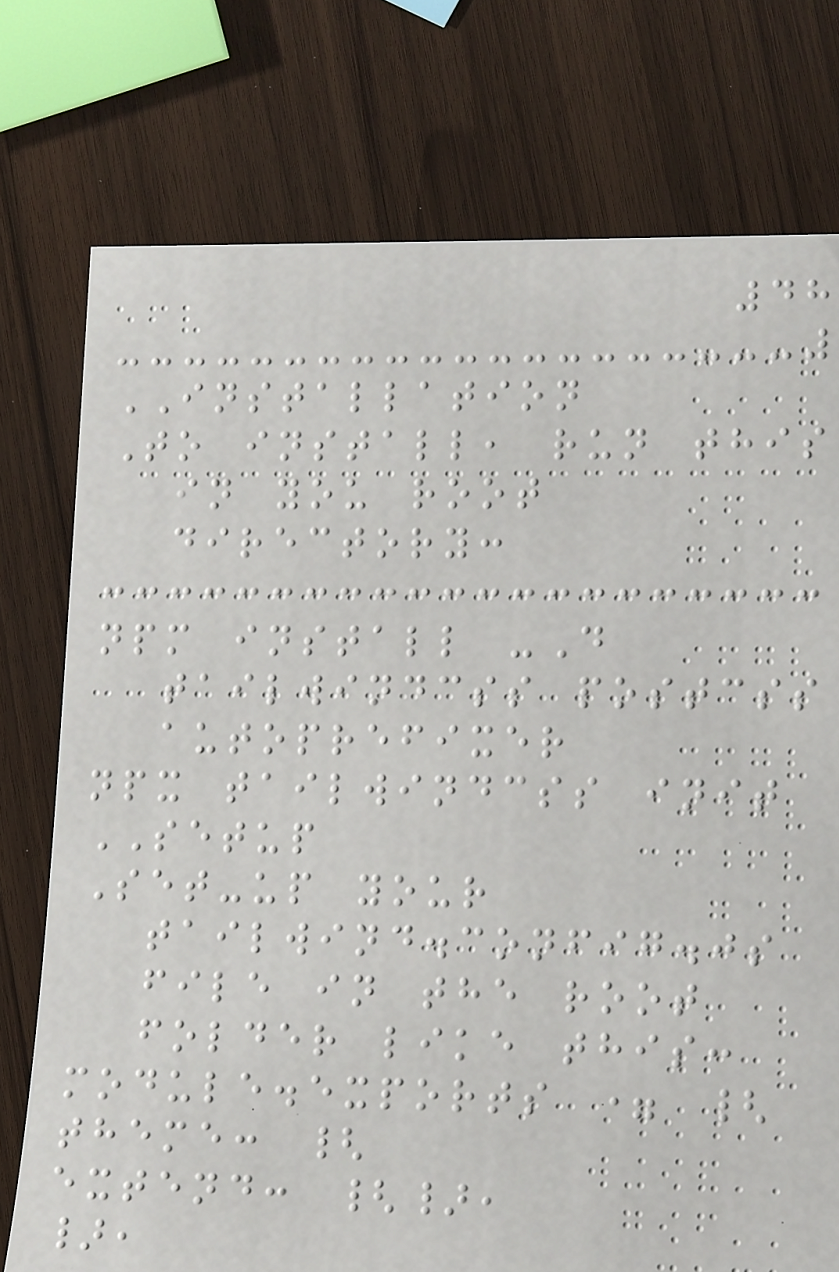48
INSTALLATION
To install, run this
in you root
directory:
npm install -D
tailwindcss postcss
autoprefixer
npx tailwindcss init
SETUP
Set-up your
tailwind.config.js
file in the root
folder like this:
module.exports = {
theme: {
extend: {},
},
